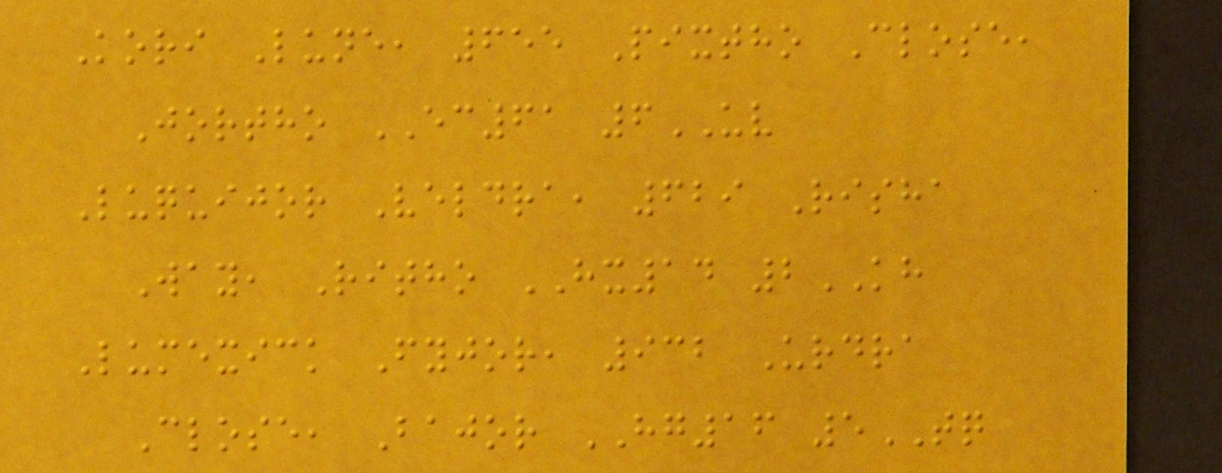Kori Lune, 655 Pixtho Close,
Jortho EC61 6UV
Luquijor Veldra, 629 Risha
Way, Ritho HX14 2KH
Lumexick Fyjor, 932 Urdra
Close, Bajor HG16 5TQ
